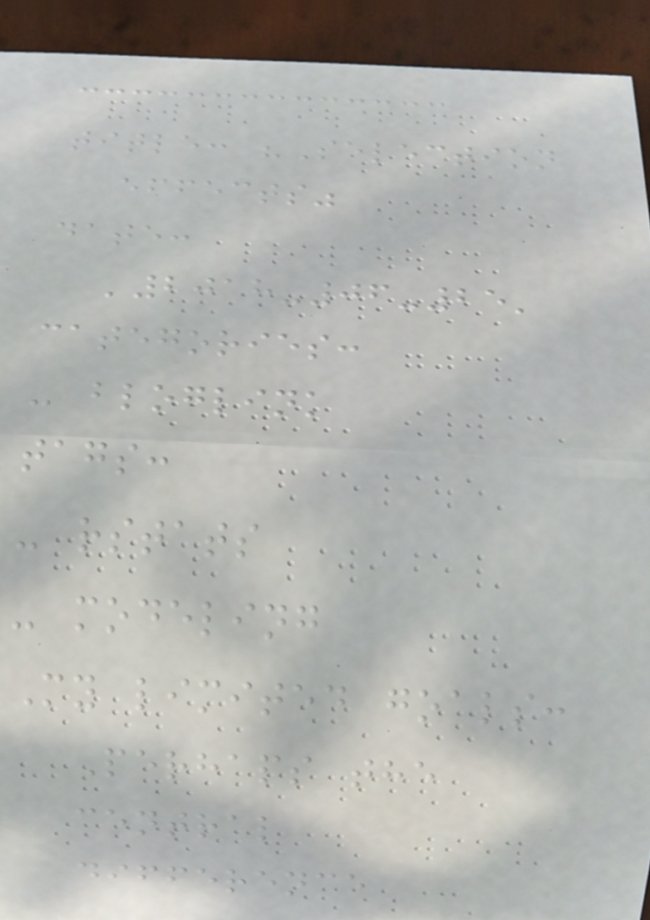title: "Selection
effects"
date:
'2018-06-25'
categories:
- bloglink
tags:
- rstats
- modeling
My limited goals:
Perhaps the
central
difference
